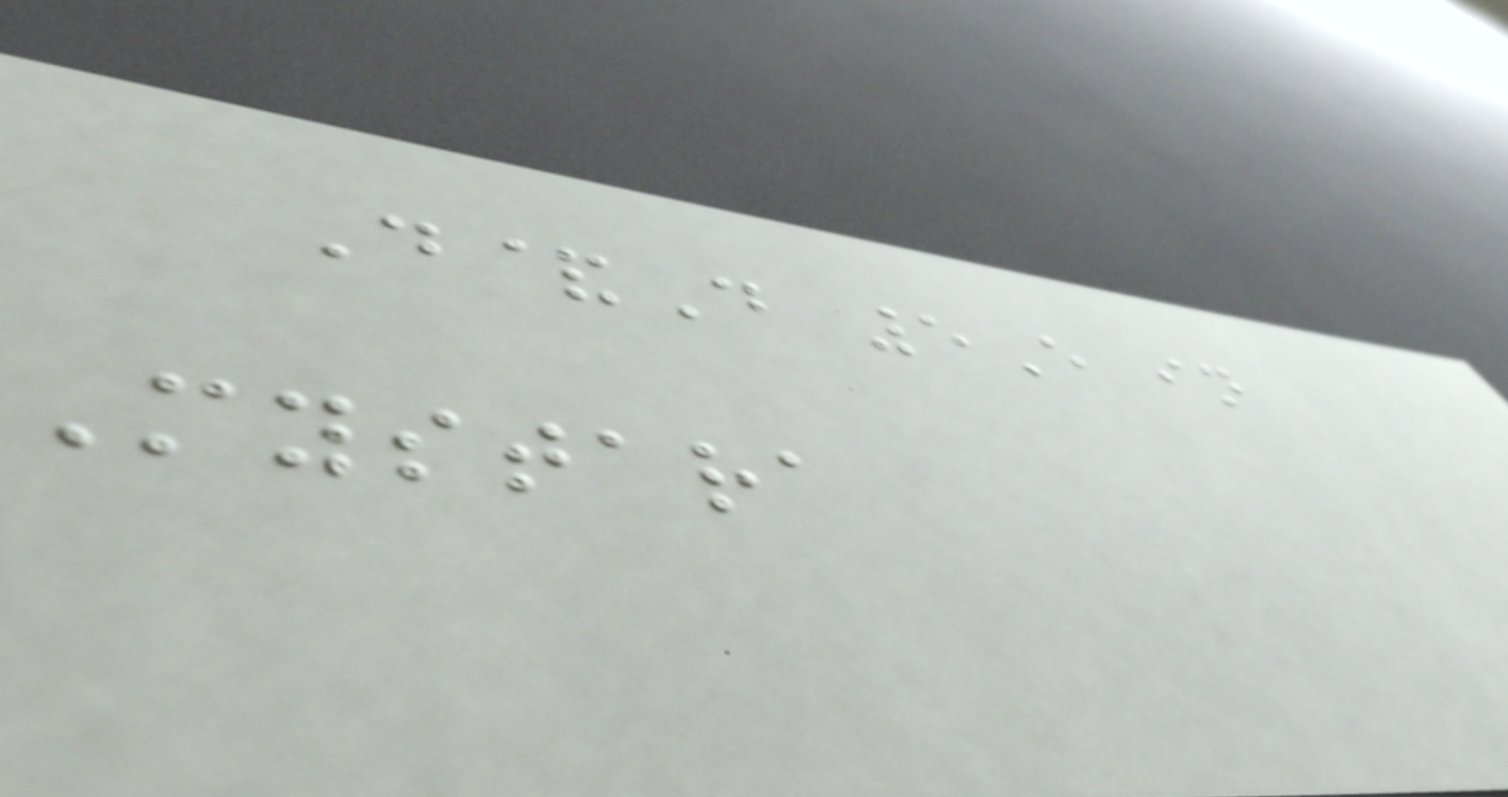D&D 5E in
Mystara
